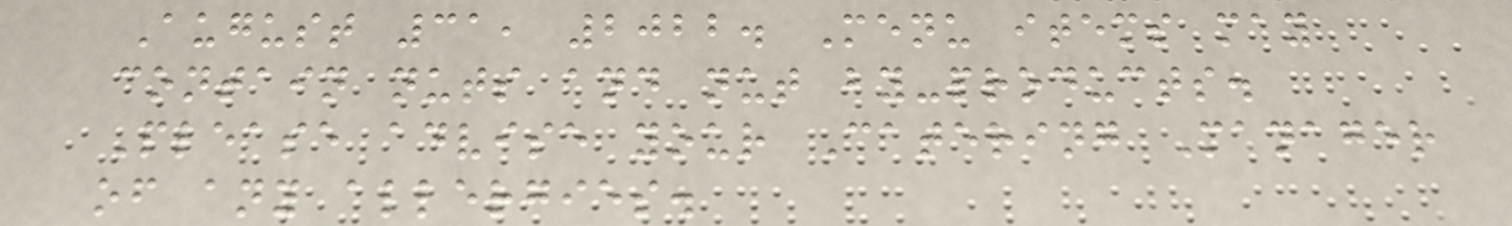August 31, 2022. Menu items may
contain nuts and nut by-products.
Please advise your Catering Manager
of any allergies.
